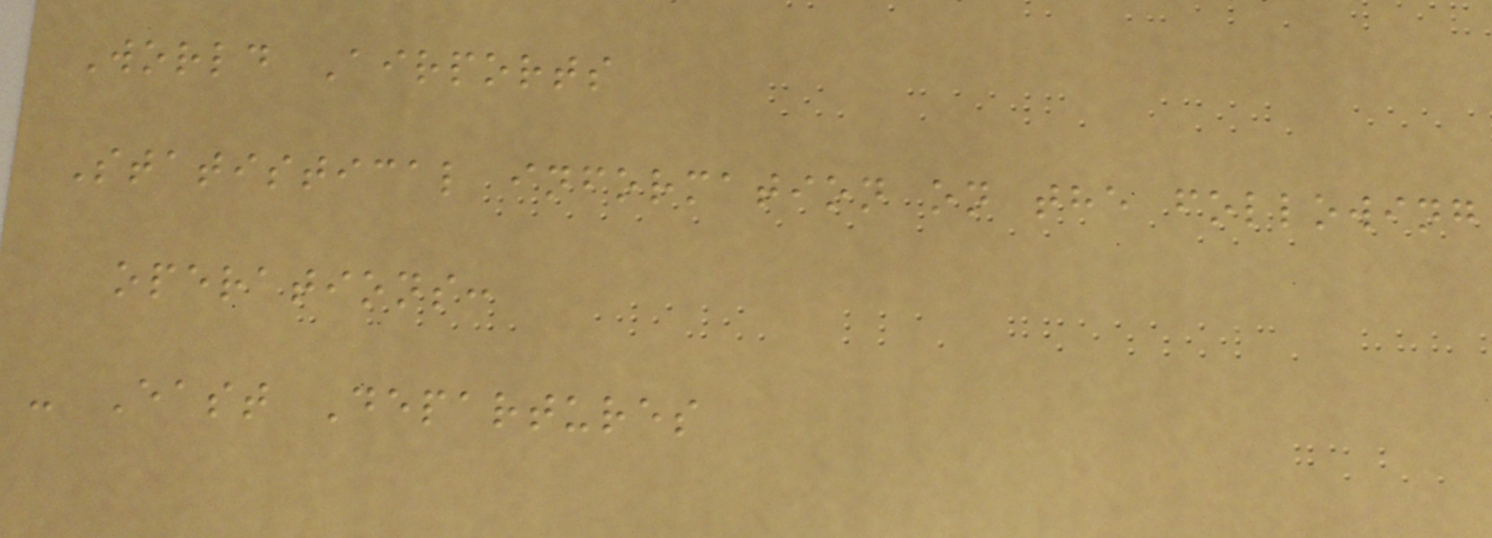World Airports
Statistical information on the following
operations:
- East Departures
